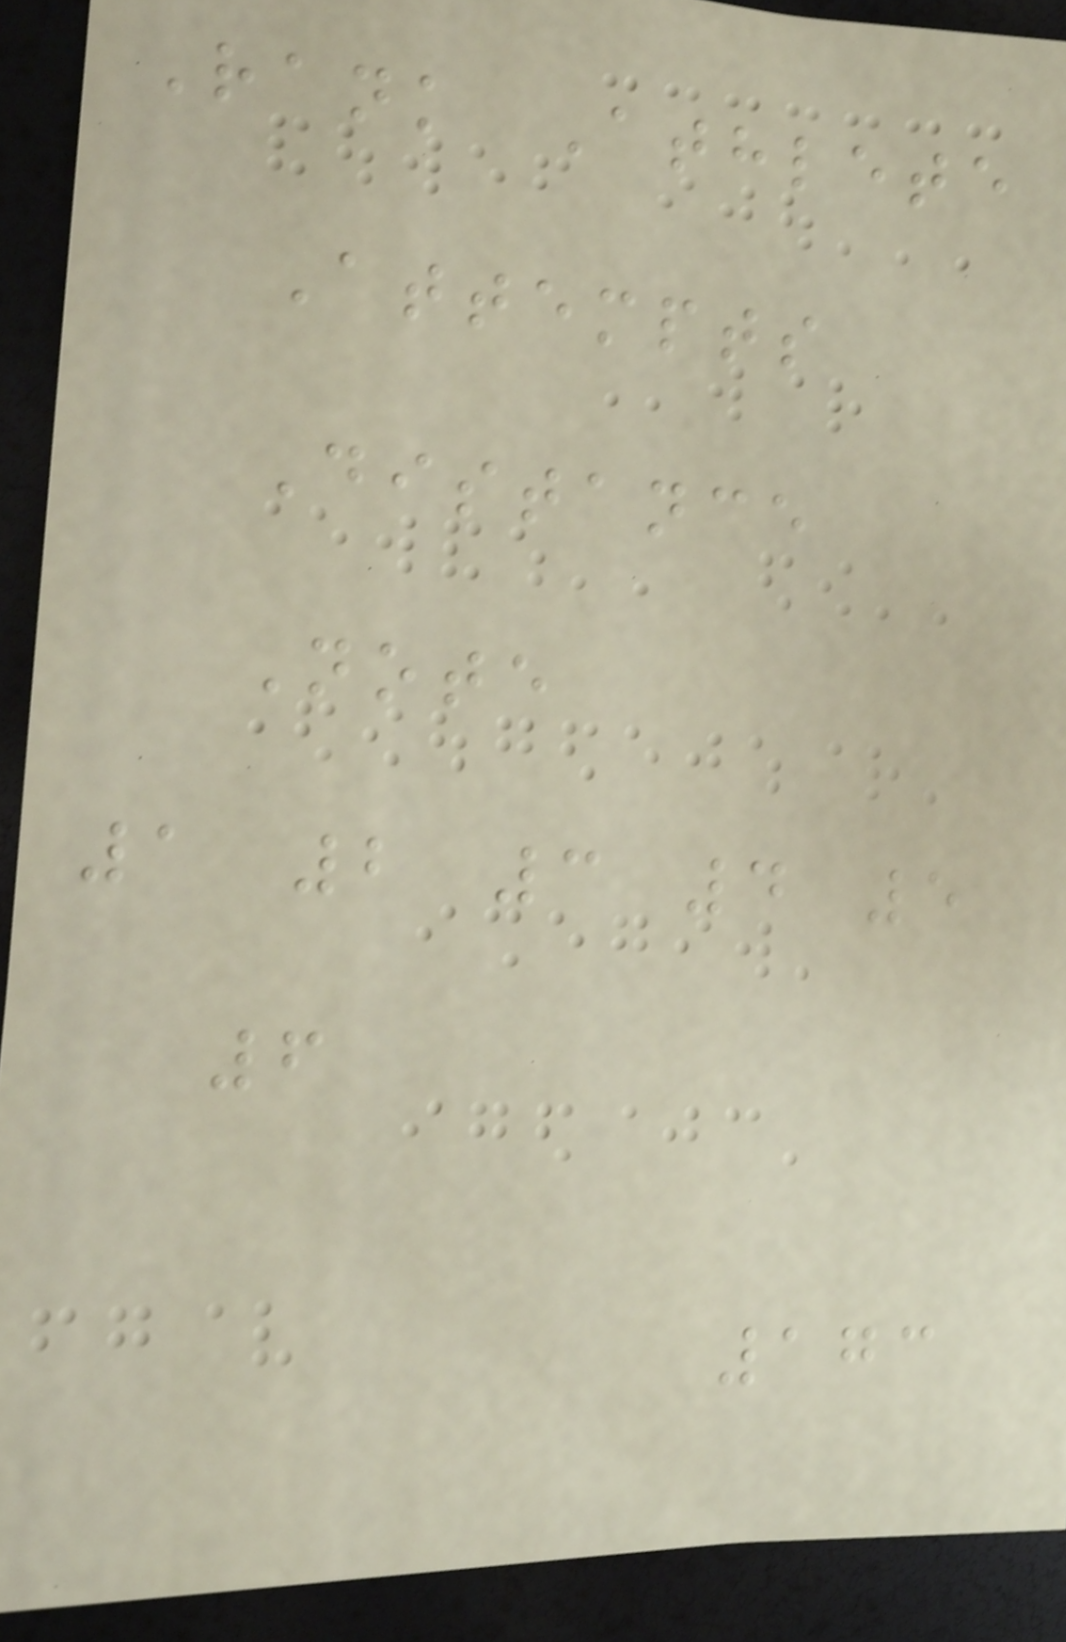Rank Athlete
Attempts
Distance
Note
1 2 3 4 5
6
173
